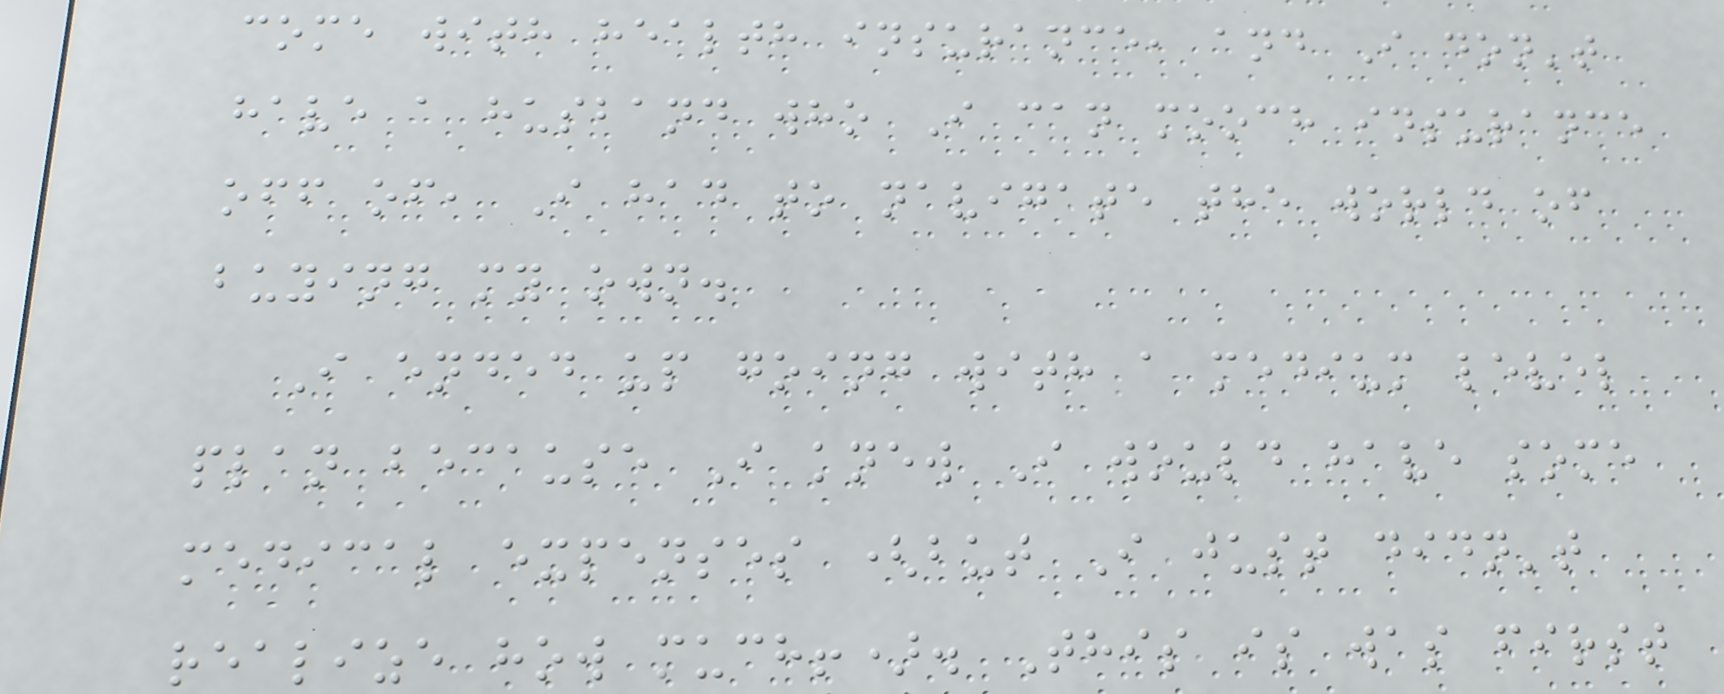come with health insurance, and I don't
have a husband who I can mooch insurance
off of, I had to navigate the world of
buying my own.
I ended up going with a medium level
plan because I knew I would have some
medical expenses (but I just didn't
realize how much!). This is was first
